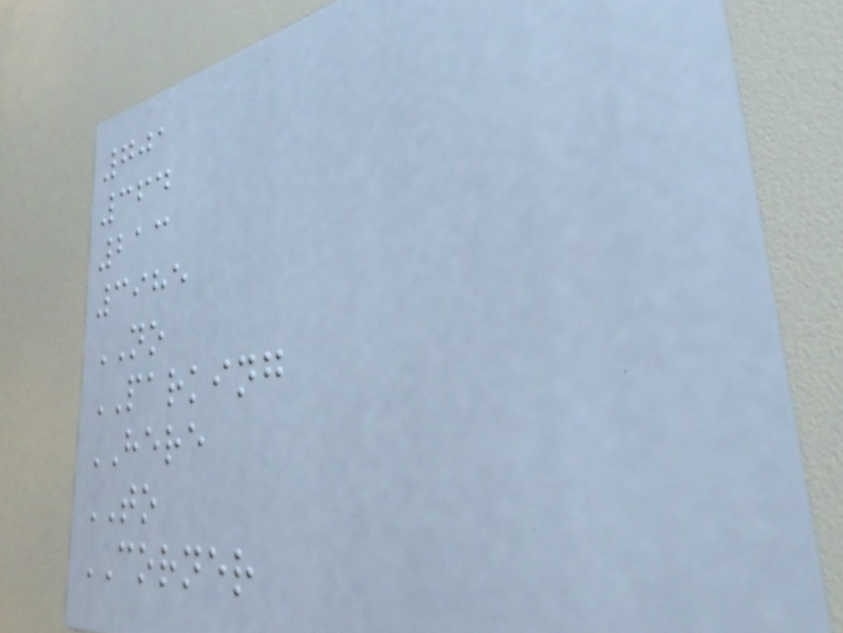701
364
213
3985
NO
PARKING
HERE
TO
CORNER
